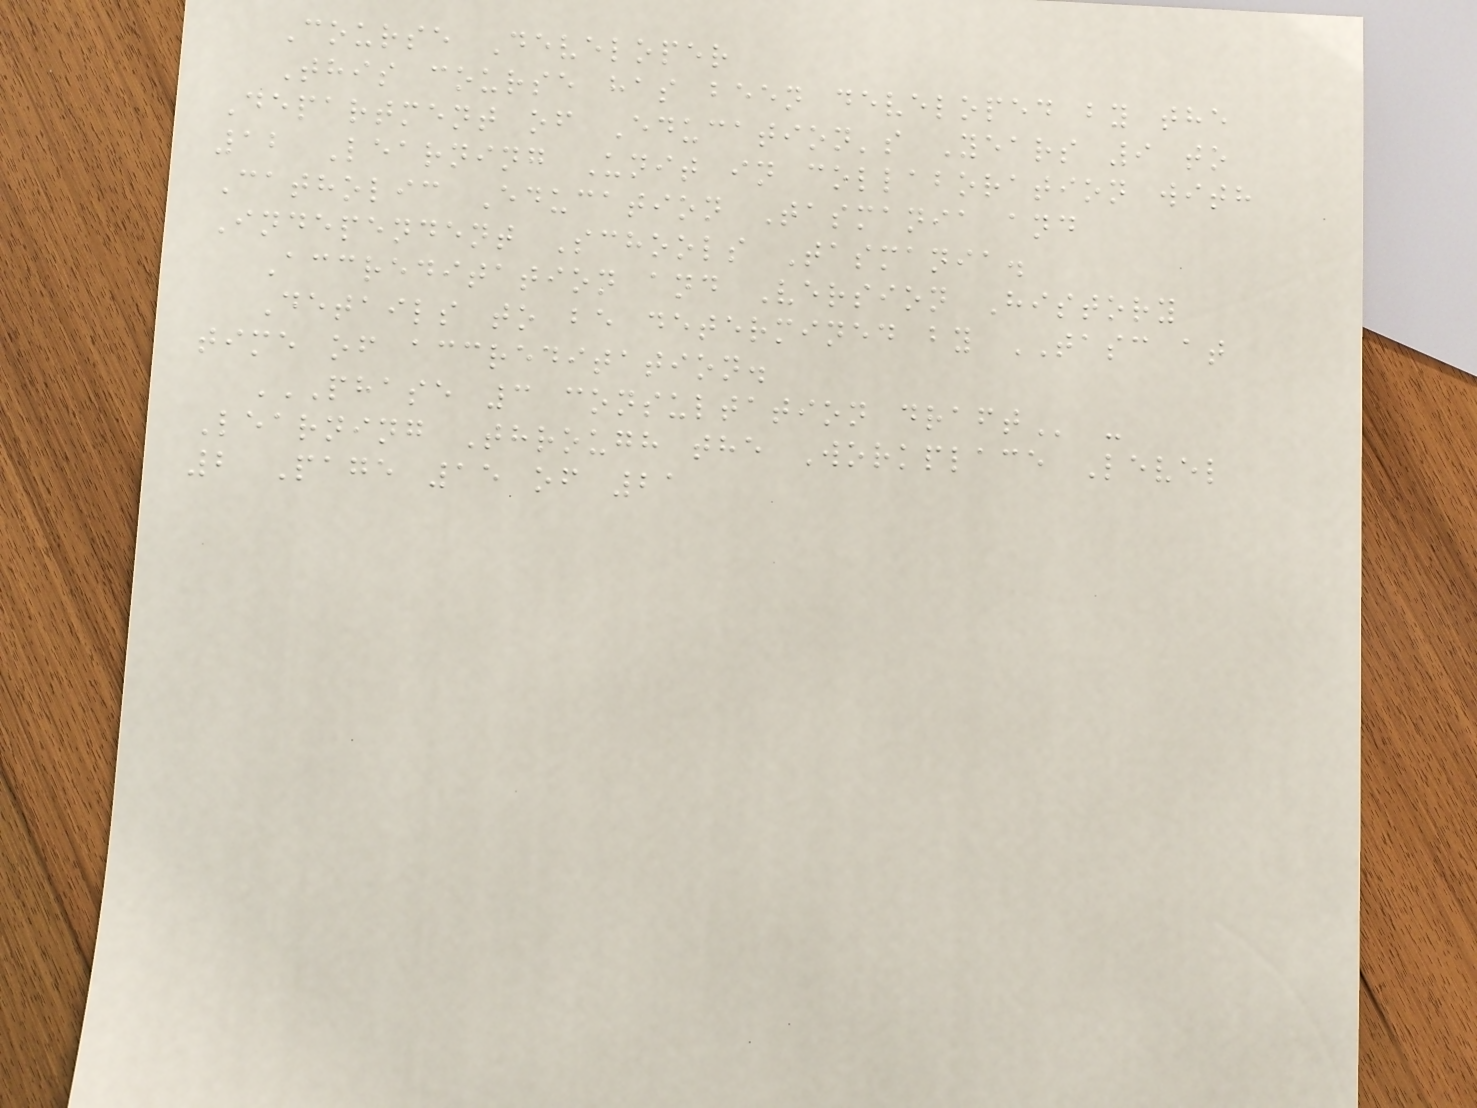Course Developer
This course has been developed by the
Department of Education's Years 9 to
12 Learning Unit in collaboration with
Catholic Education Tasmania and
Independent Schools Tasmania.
Accreditation and Version History
Details to be determined by TASC at
time of accreditation.
PHASE 3 CONSULTATION DRAFT -
Learning Through the Workplace Level
2 Page 15 of 21
